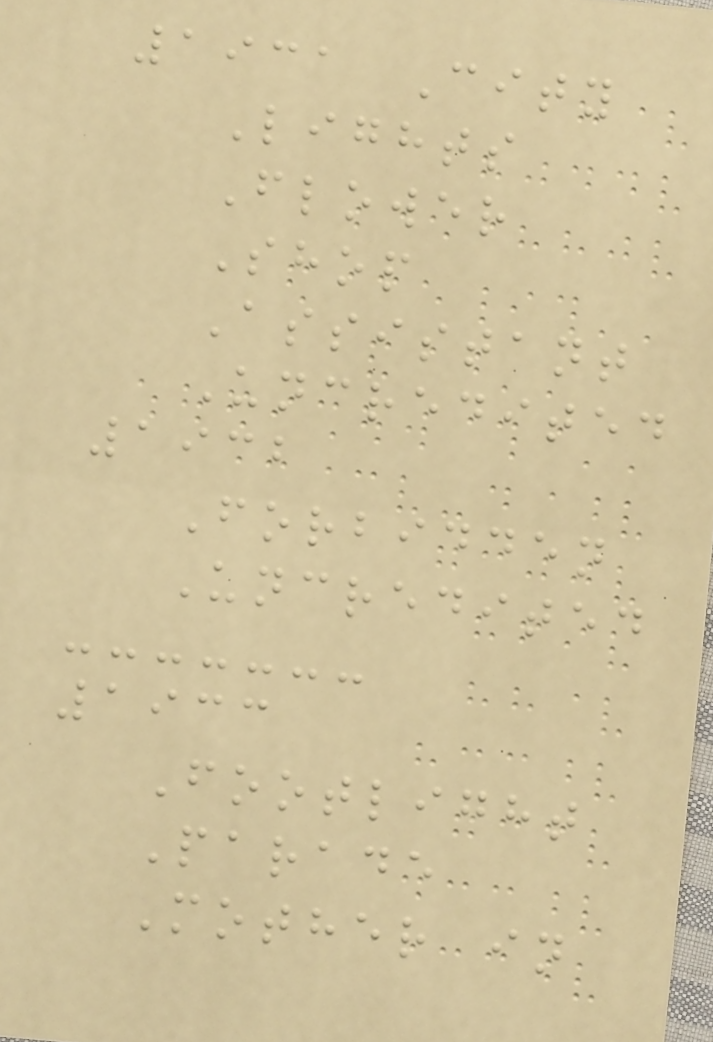1931 City
Lights
Flower
Shop
Assistant
Uncredited
1932
Forbidden
Uncredited
1933
Footlight
Parade
Mother in
